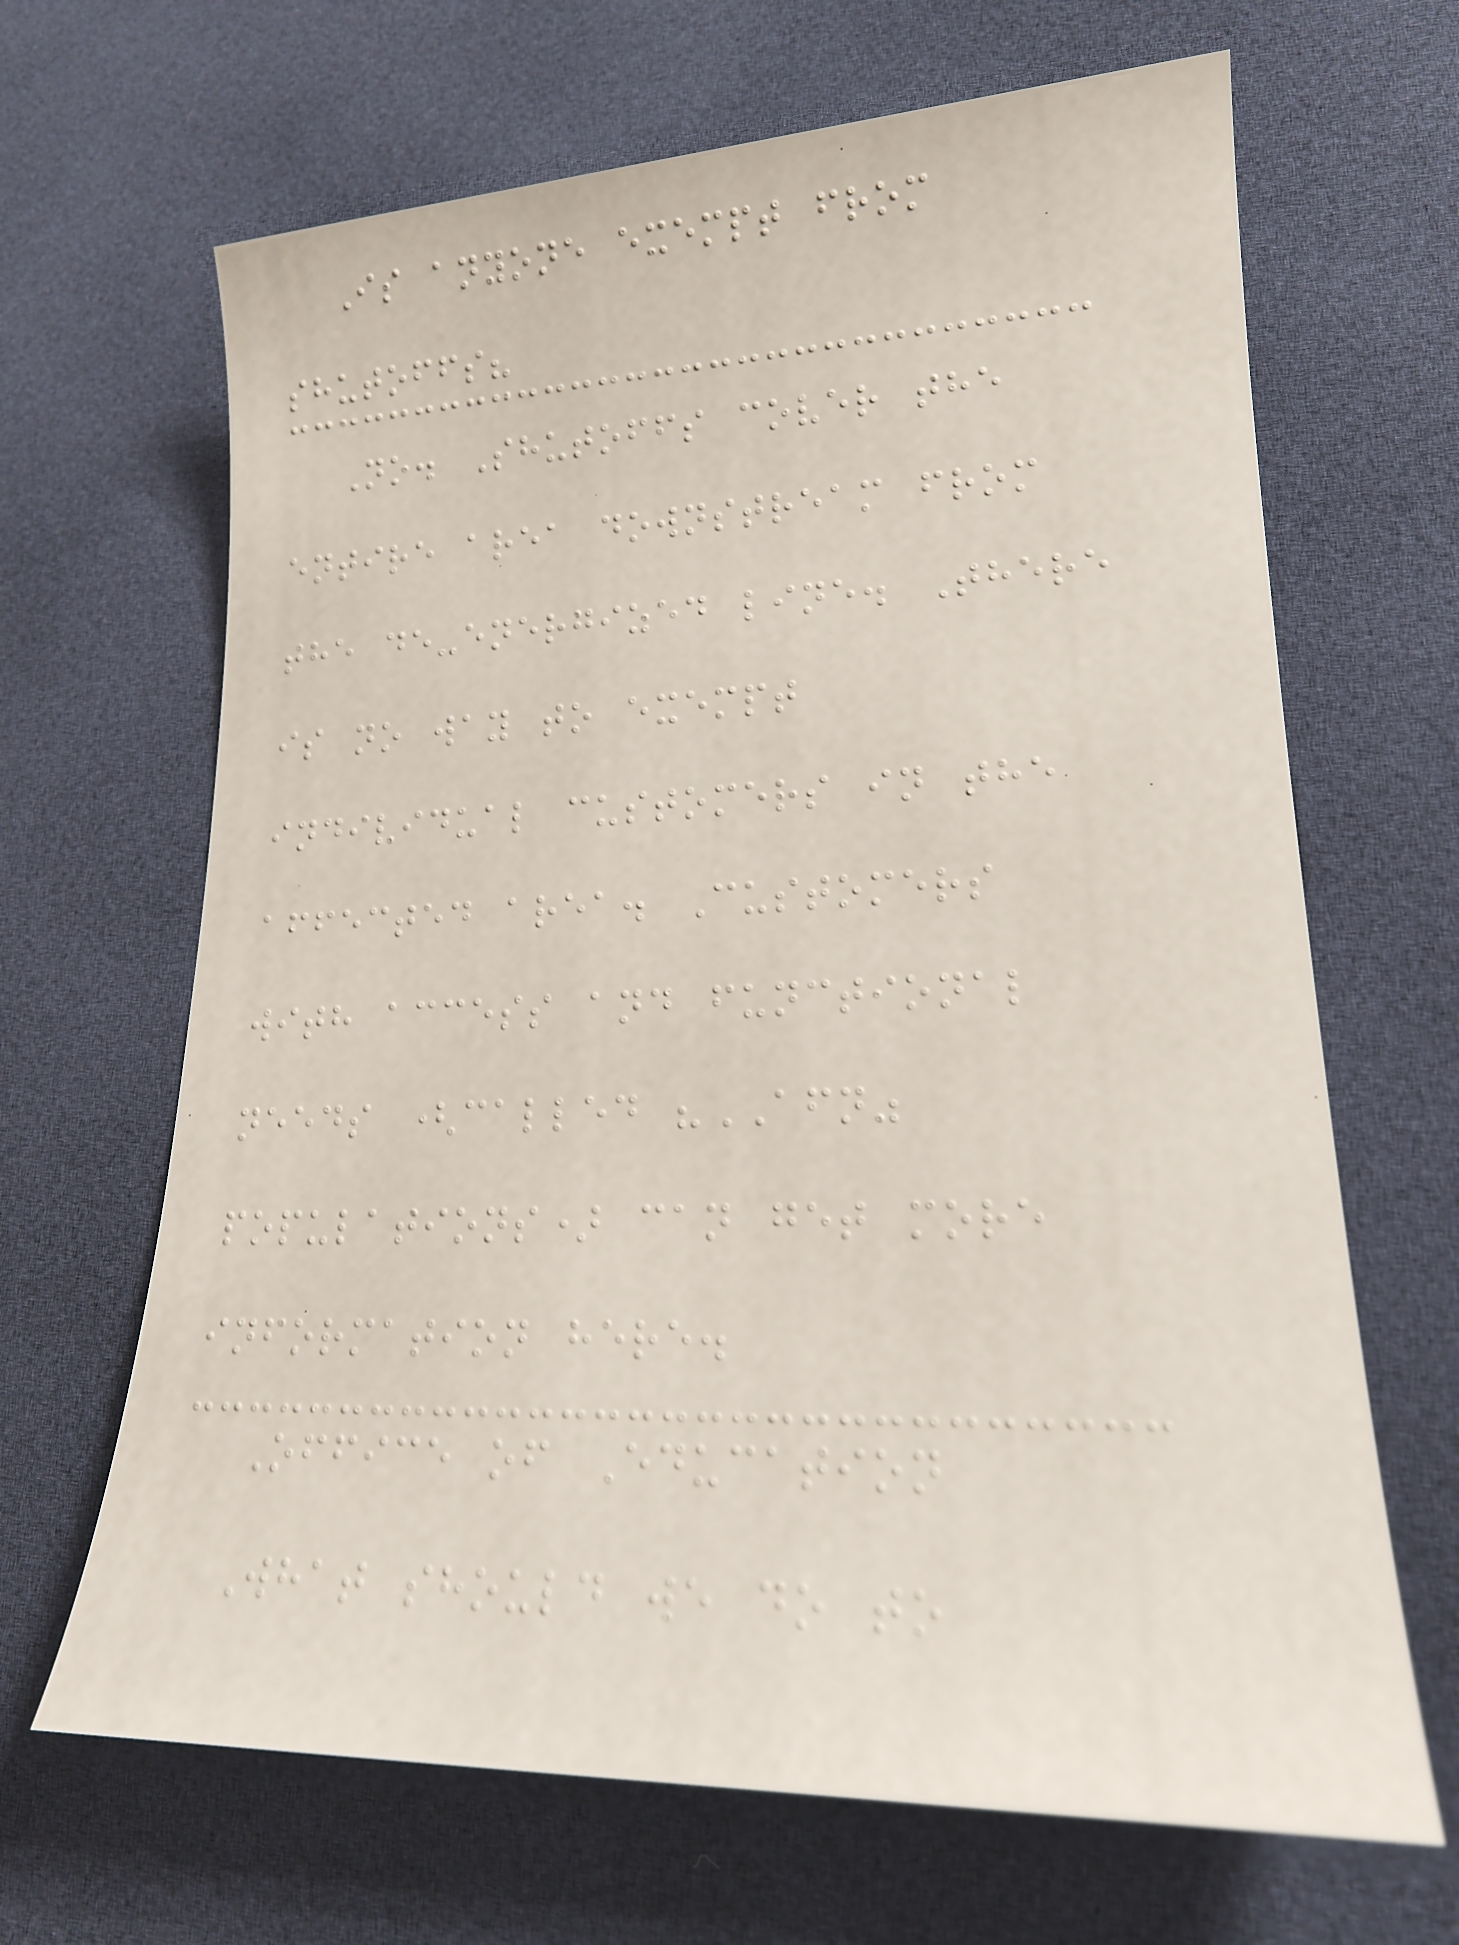Is anyone exempt from
shutoffs?
No. Shutoffs cover the
entire area downstream from
the de-energized line. There
is no way to exempt
individual customers in the
affected area. Customers
with access and functional
needs (called "AFN"
populations) can get more
information here.
Office of Education
What should we do to
